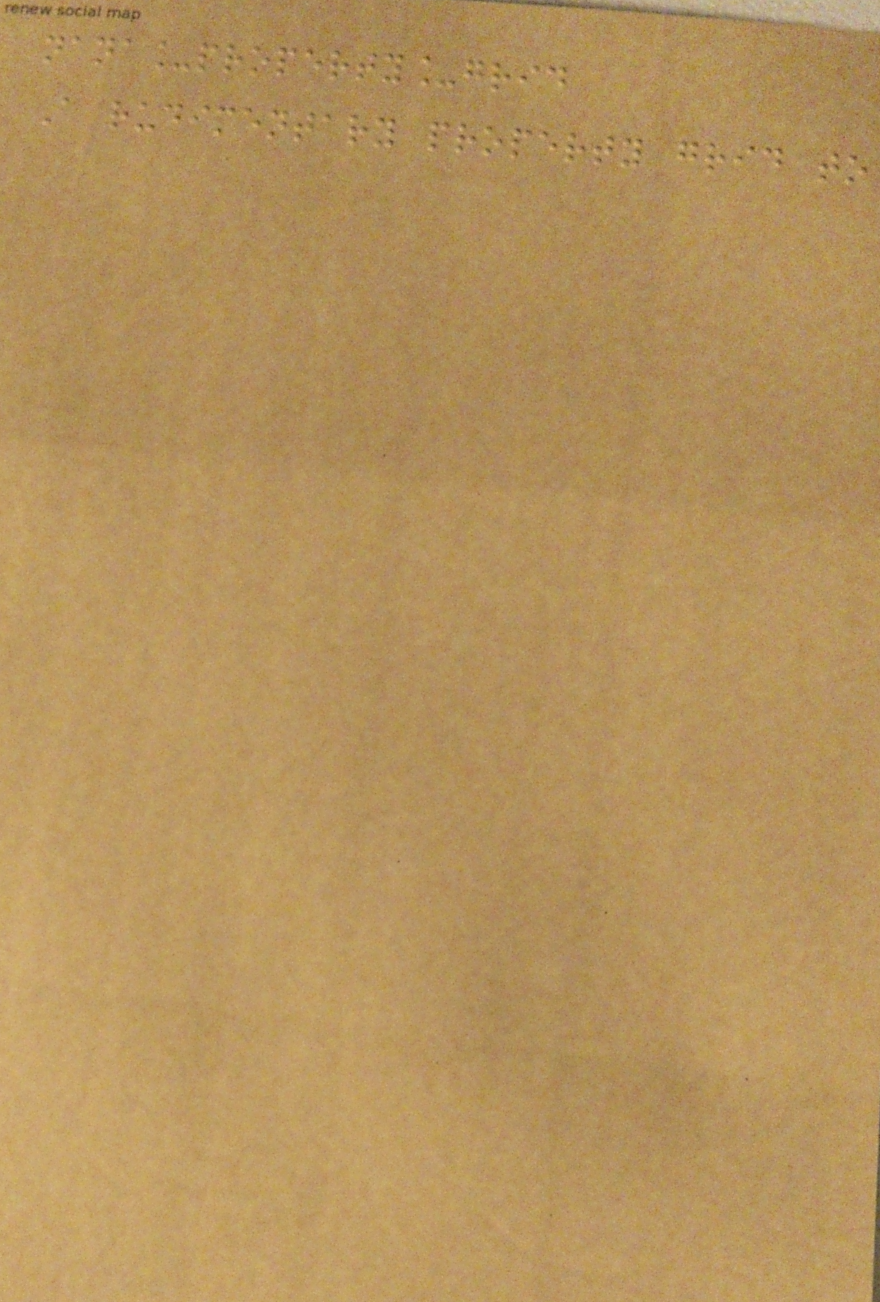nana_property_grid
A rudimentary property grid to
